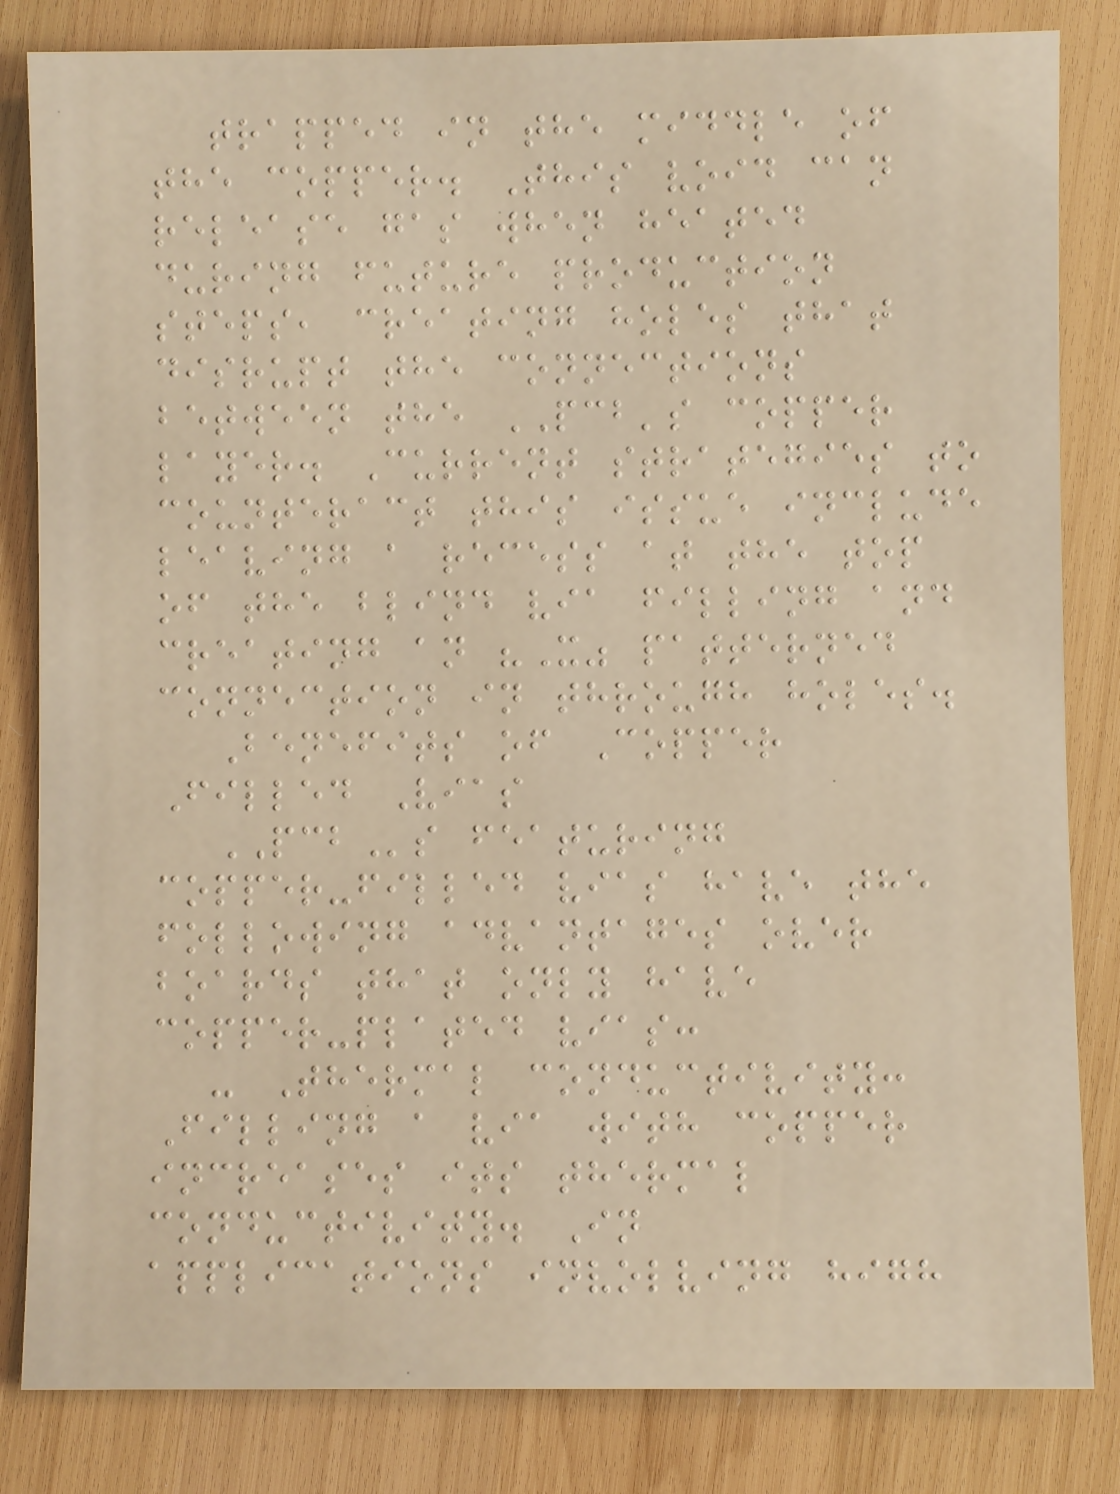trapped in the middle of
the copper. This void can
release gas when heated
during future production
steps, creating holes that
disrupt the connections
between the PCB's copper
layer. Current strategies to
counteract this issue include
leaving a recess at the top
of the blind via filling and
creating an "X" patterned
connection in through holes.
Benefits of Copper
Filled Vias
PCBs featuring
copper-filled vias have the
following advantages over
boards that only have
copper-plated vias:
- Thermal conductivity:
Filling a via with copper
increases its thermal
conductivity. In
applications involving high
